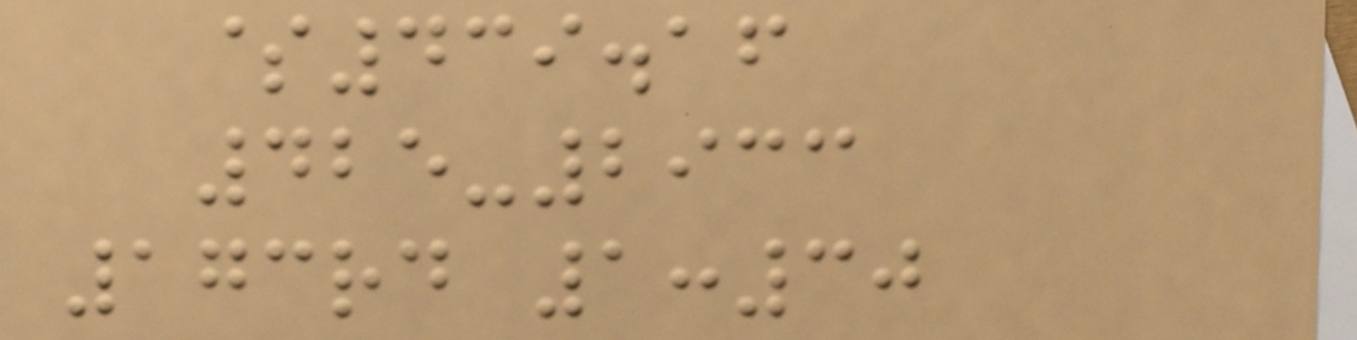$439.16
425-2933
173rd 1:30
